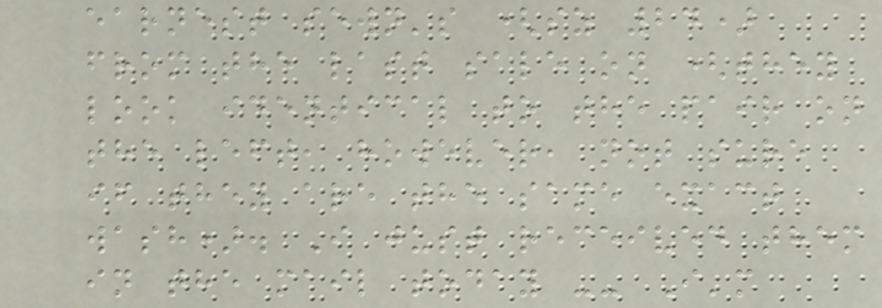earnest sewn's (sz 24)
from the last sale on (they
look identical to the pair on
the left, however, not sure
if they are the same exact
wash). I just received them
in the mail today -- I'm
